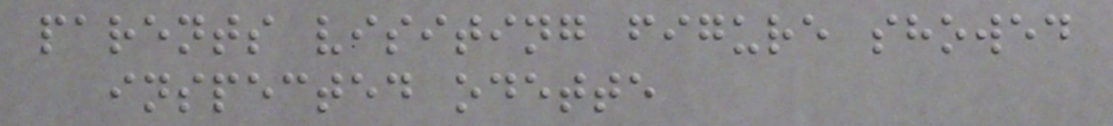parents visiting figure showed
inspected odette
